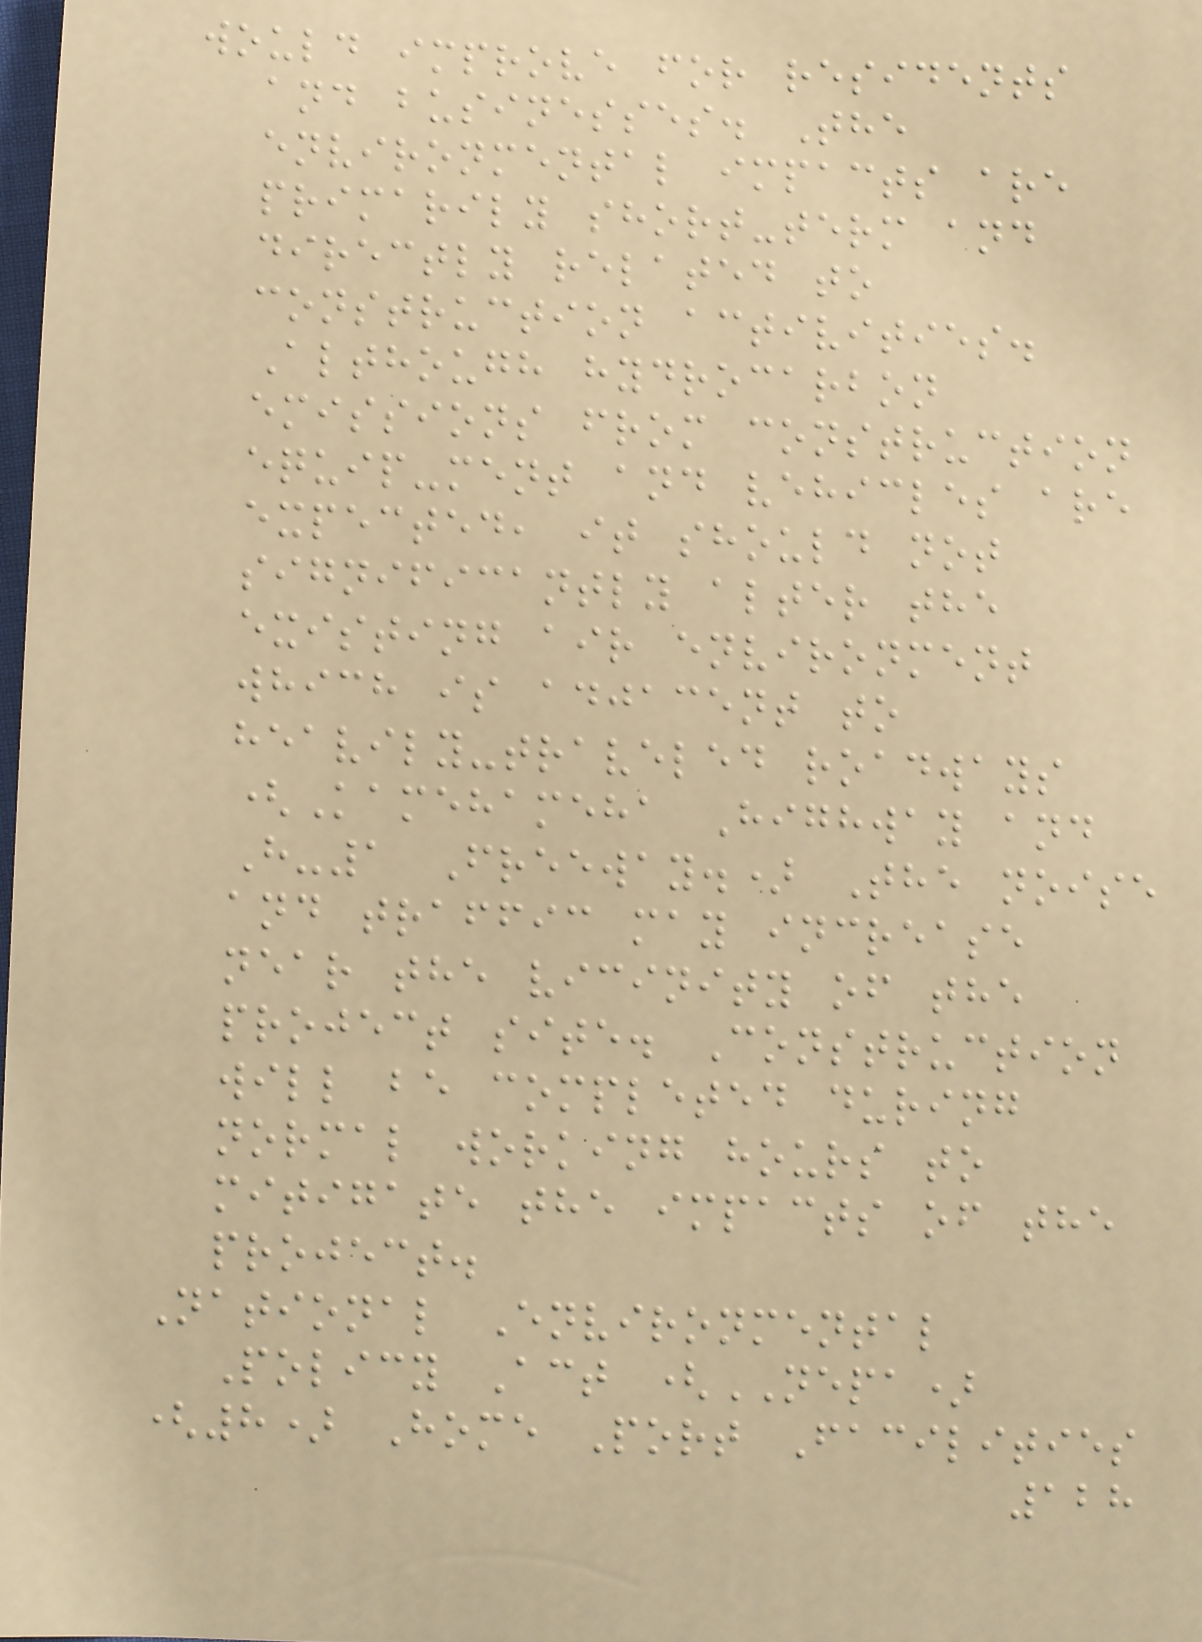would improve for residents
and businesses. The
environmental impacts are
primarily short-term and
directly related to
construction activities.
Although hydrocarbon
emissions from construction
equip-ment and vehicles are
expected, it should not
significantly alter the
existing air environment
which is adjacent to
heavily-traveled roadways
(Kamehameha Highway and
H-1 Freeway.) The noise
and traffic may increase
near the vicinity of the
project site. Construction
will be completed during
normal working hours to
mitigate the impacts of the
project.
National Environmental
Policy Act (NEPA)
(8) Home Port Facilities
128
